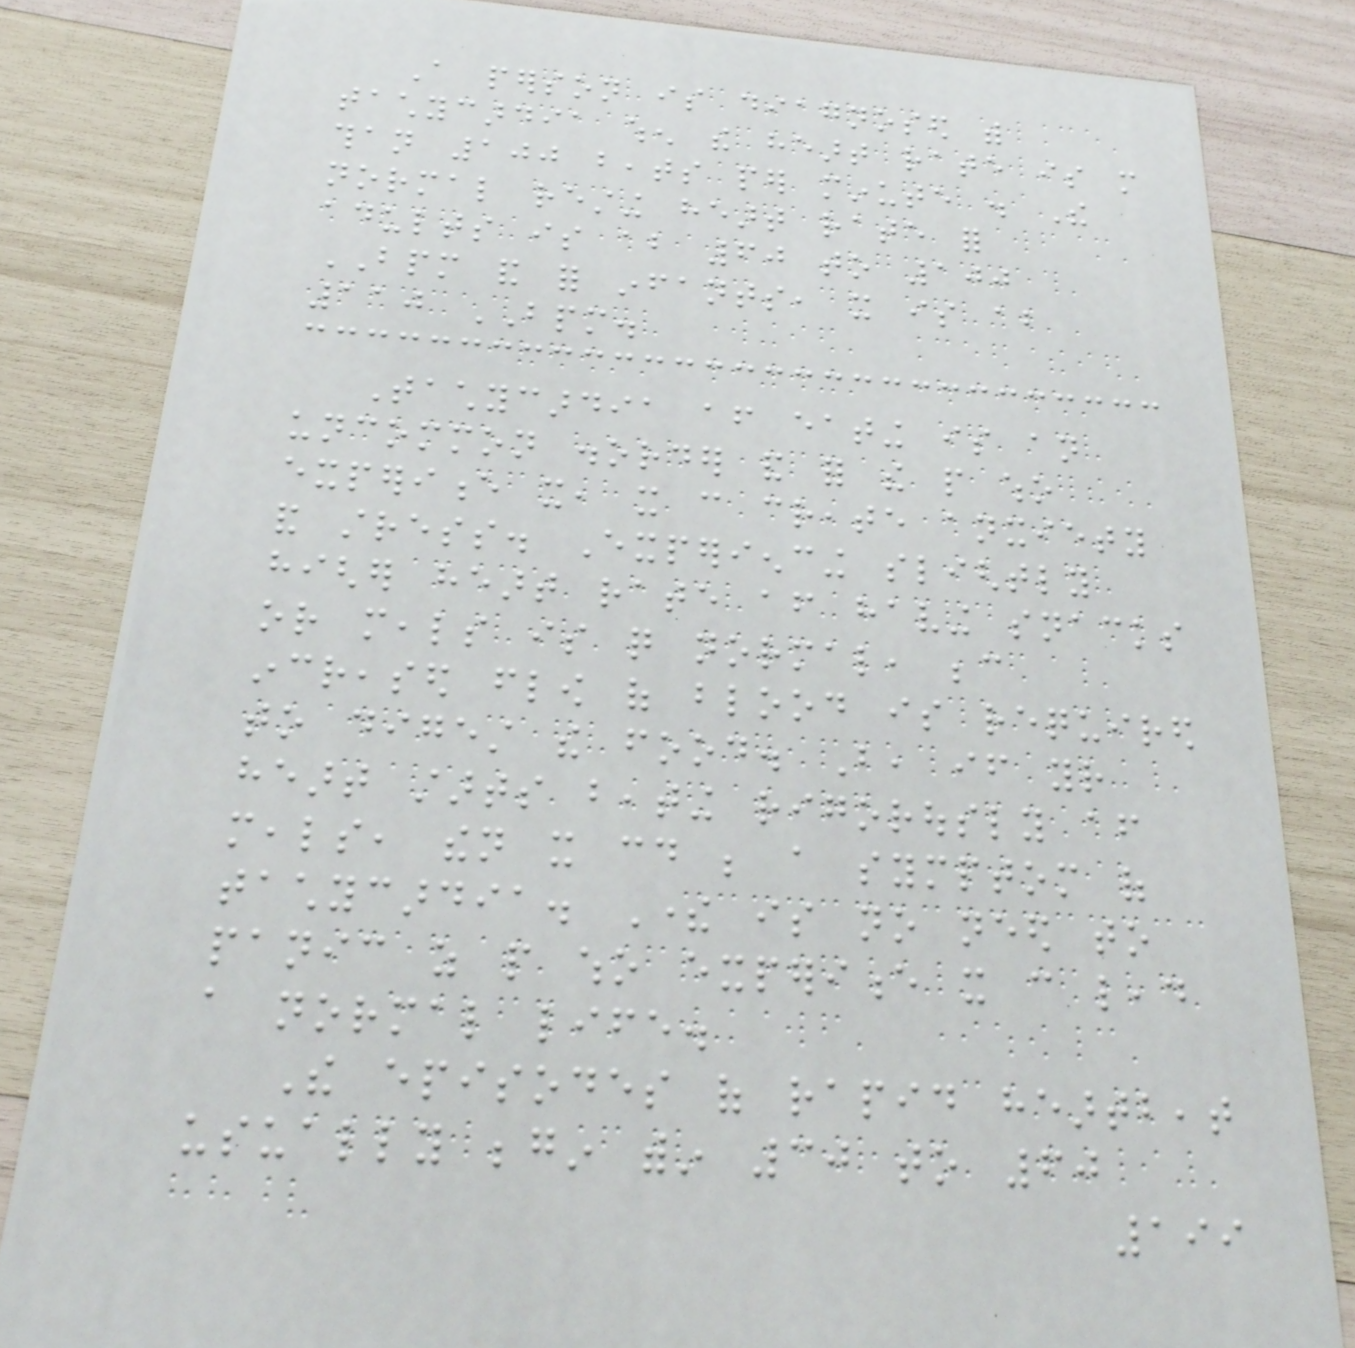A person is diagnosed with
tachycardia when the heart rate is more
than 100 beats per minute . The
normal resting heart rate for
adults is about 60 to 100
BPM and for infants, it is about
110 BPM.
Tachycardia after eating is an
uncommon disorder and for the people who
experience it, it can create anxiety
and stress. Experiencing slightly
higher heart rate after having snacks
or meals is quite normal, because
increased flow of blood is required
to digest the food. But, if your
heart starts beating rigorously after
meals, then it could be a symptom of
tachycardia. There is no need to
panic as people who experience it can lead
a normal life.
The episodes of rapid heartbeat
usually begin within 30 to 60
199
